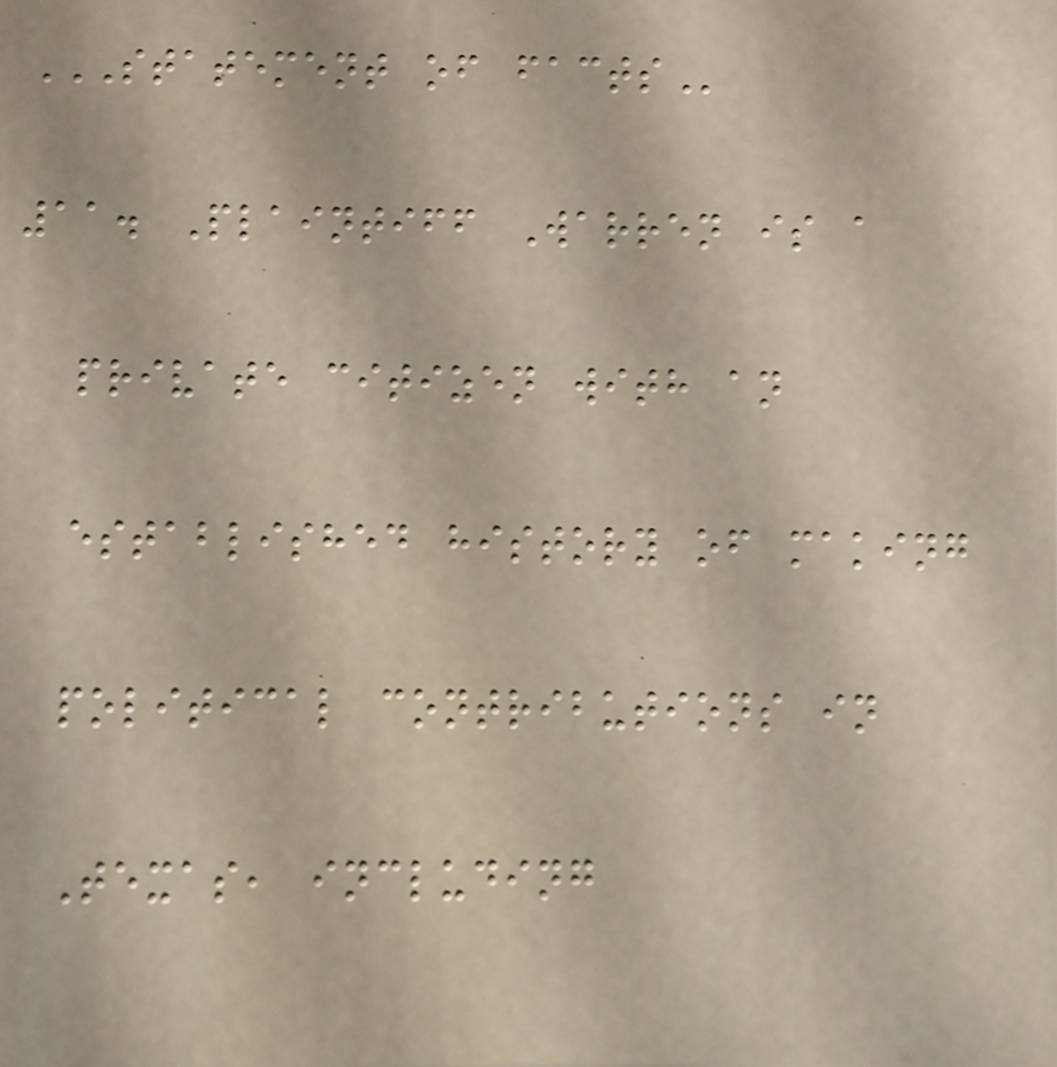STATEMENT OF FACTS
11. Plaintiff Warren is a
private citizen with an
established history of making
political contributions in
Texas, including
